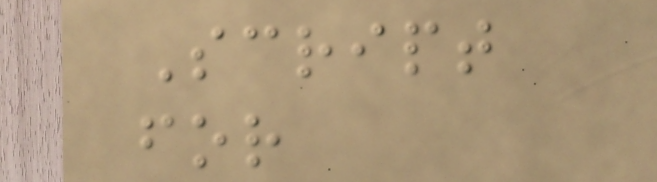Script
for
